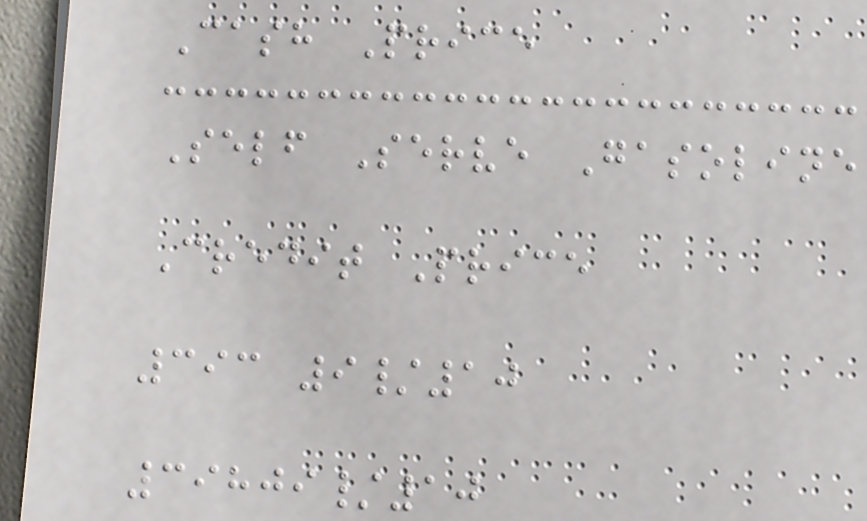Cash Price
Self Serve Gasoline
Credit Price
393 9/10
39809/10
